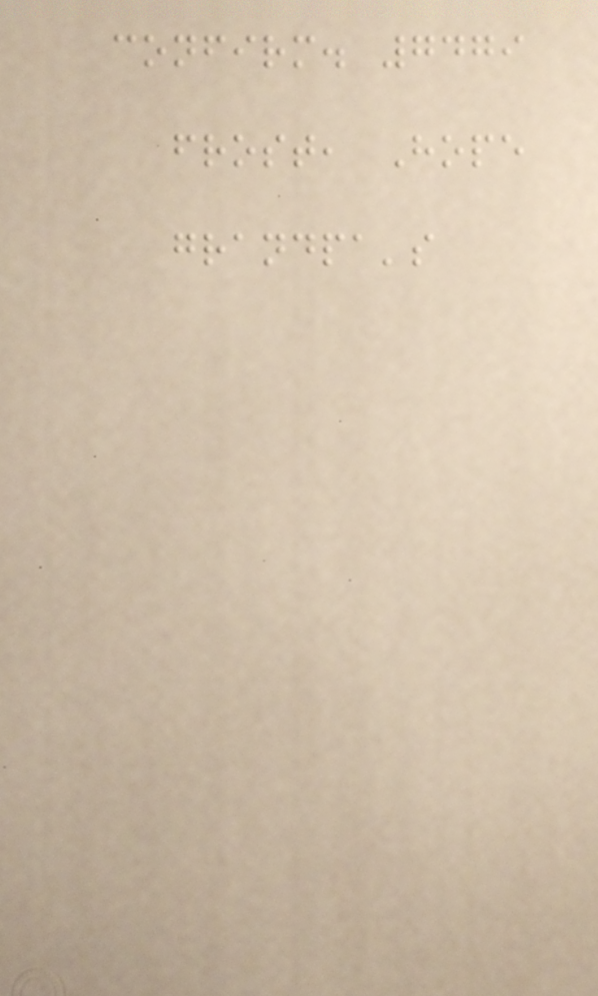confirm. 7479
frost, Hope
grandpa's
